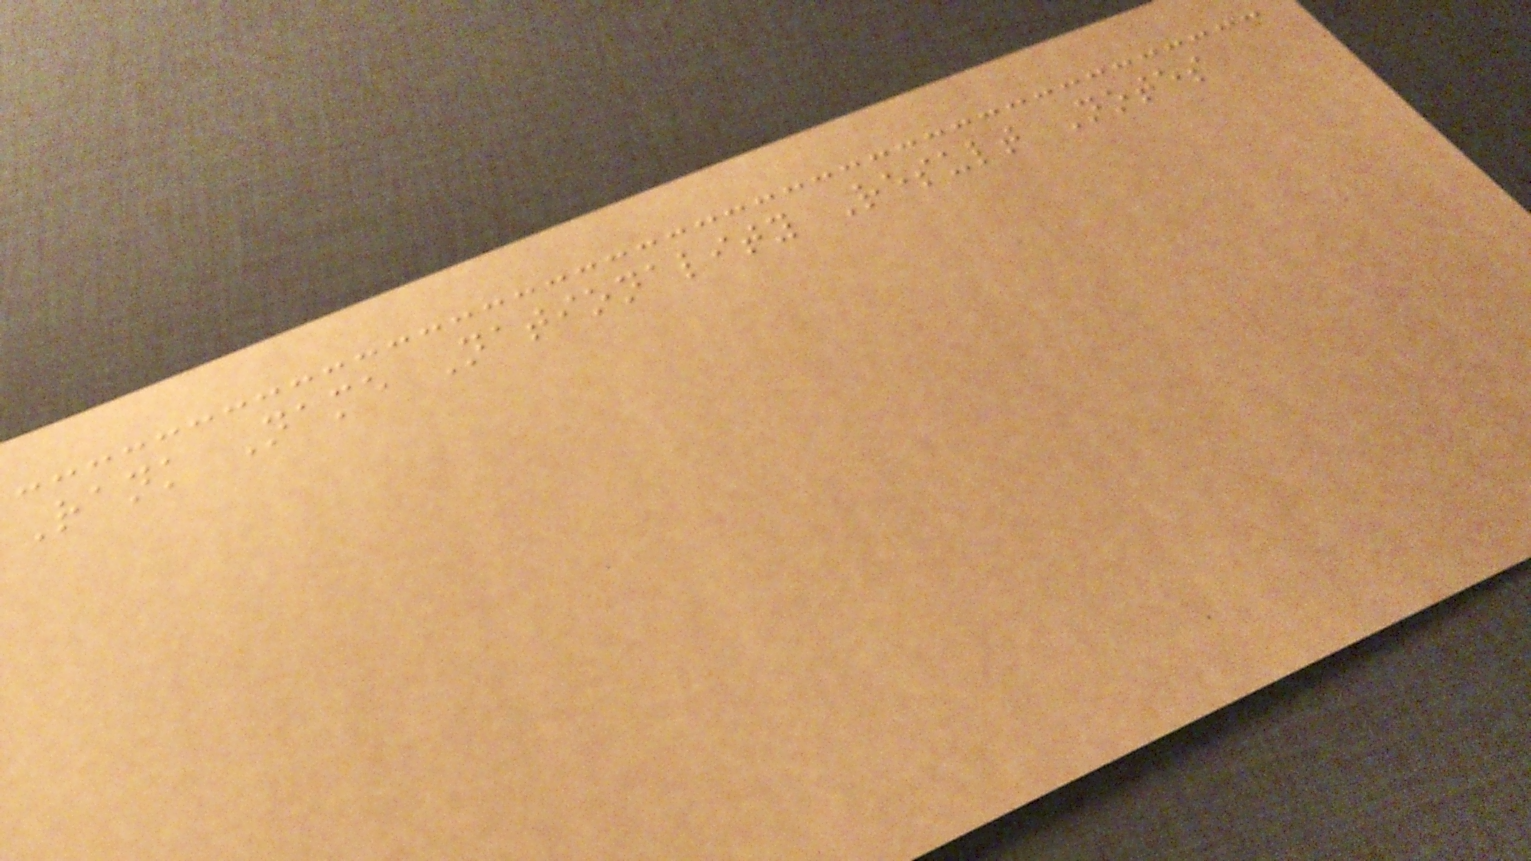Rank Name Nationality Result Notes
